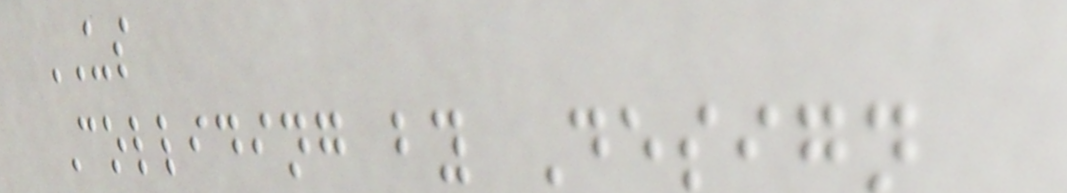US
Colliding by Design
